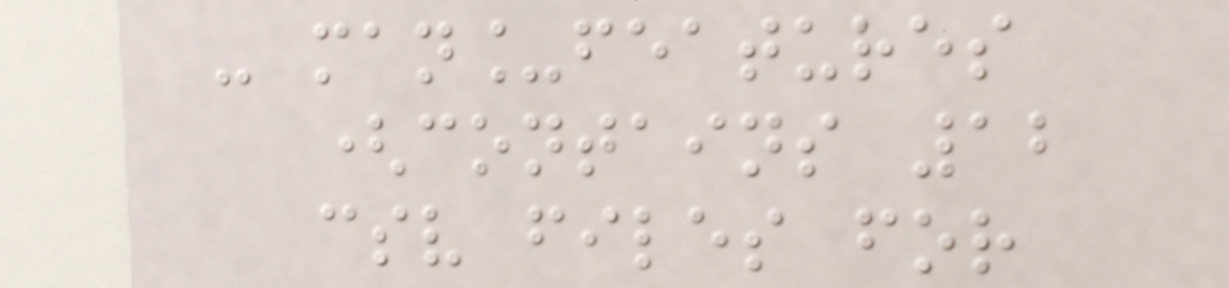- man_features
(contains 12
csv files for
